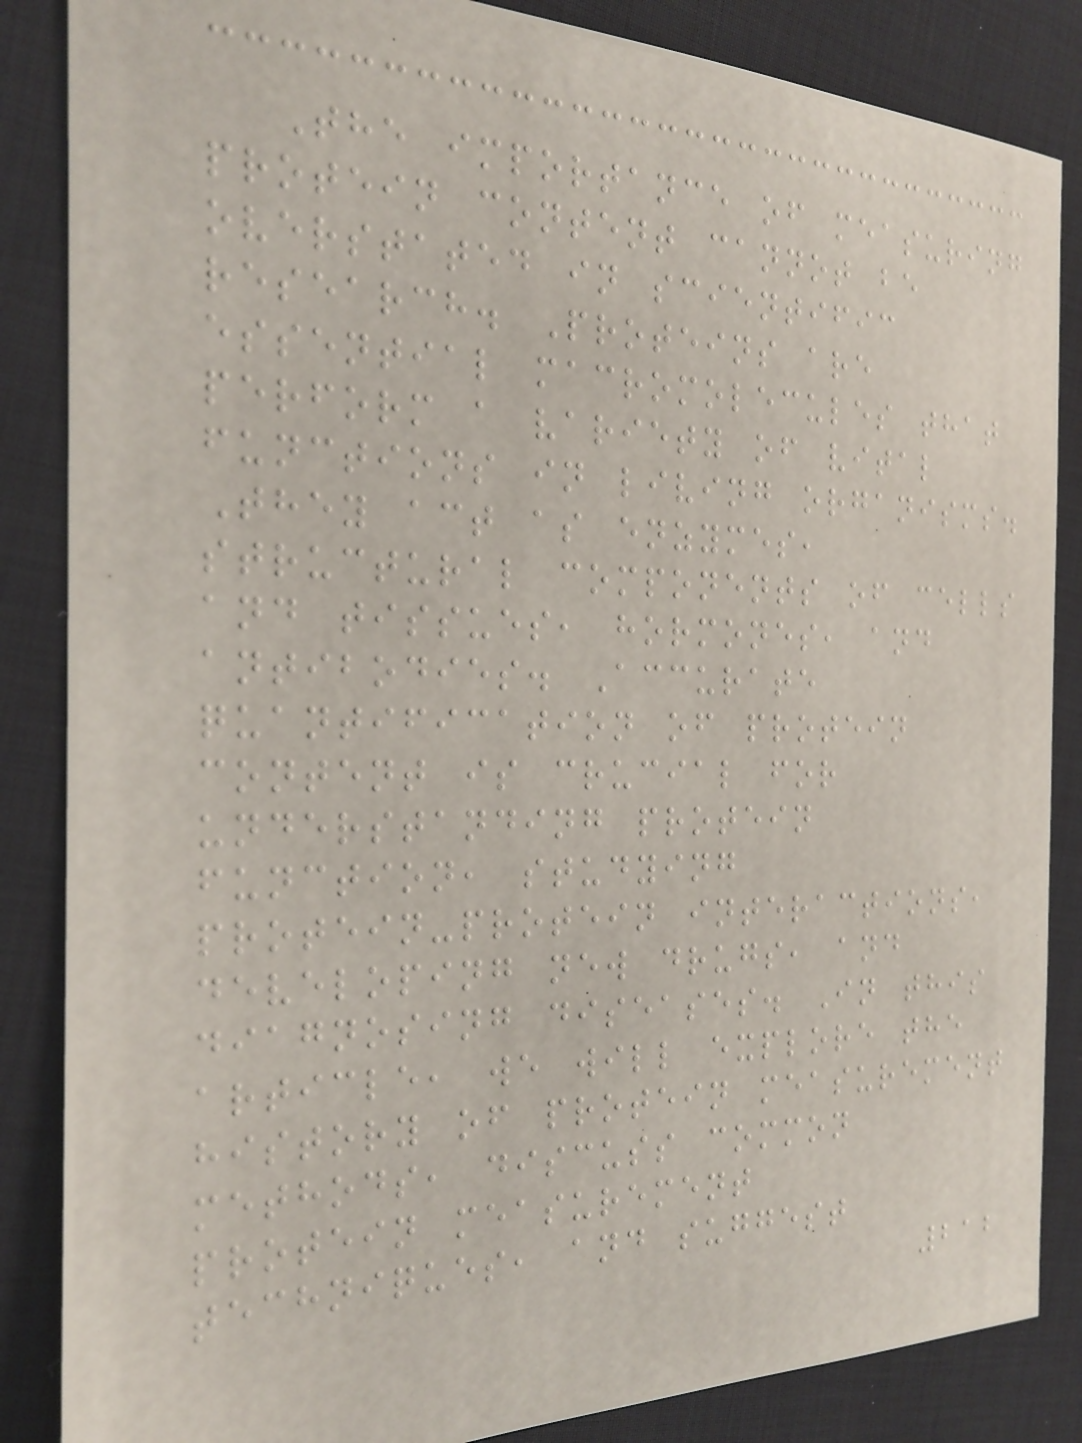The importance of measuring
protein content cannot be
overstated in scientific
research. Proteins are
essential macromolecules that
perform a variety of vital
functions in living organisms.
They act as enzymes,
structural components of cells
and tissues, hormones, and
antibodies. Accurate
quantification of protein
content is crucial for
understanding protein
function, studying
protein-protein interactions,
developing new drugs, and
diagnosing diseases. In this
article, we will explore the
history of protein measurement
methods, discuss common
protein measurement
techniques, and suggest
212
